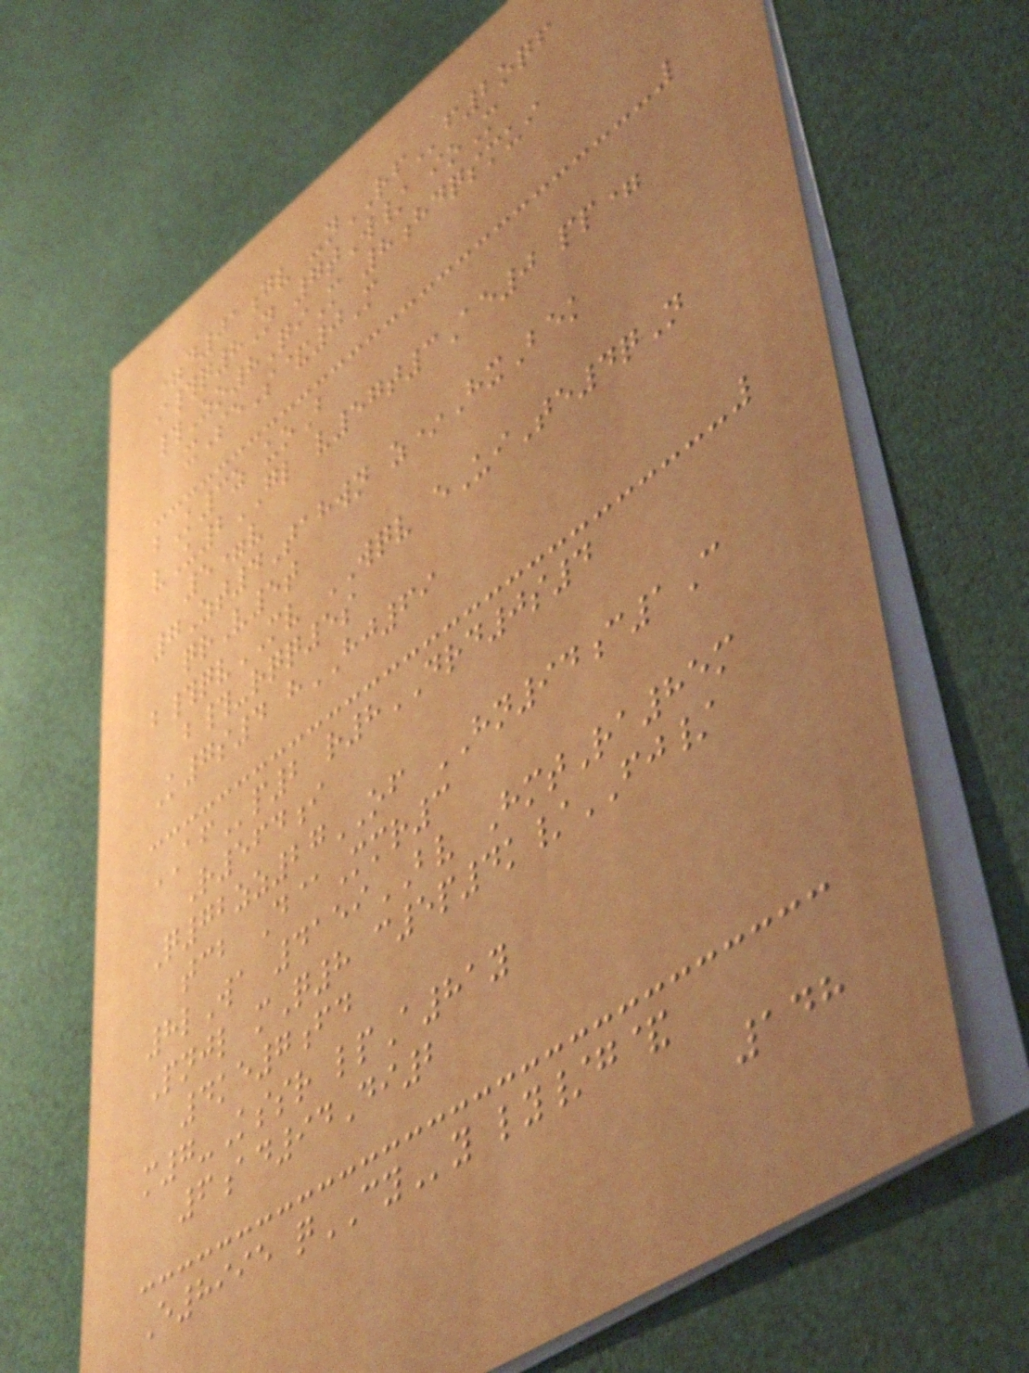=d01gv -nRFf2oqf
i#q8N 7tW/ ioM
#Zo8QiM 8hdqsmui
xSeS&0M
bK3z uoB
vU2GL v57t3Ae0 pp=
5=v
7Zt4Tahwn z*HxBek
qrV5t
b#qvMV WQV eUiTe4qN
b#-rqq5s
K7s4 hHJ69
AFp2 r8DRD0s4
R564i
Q72zz27OF HN94c1C
tcb D@Mmr3
8lWa 4159BV HmtRa85m
Pnjl mQ8 c5p4k/FJ/
4ke7fd
m7-Kssr lpA81y
6ad94Di2
E8995 qCYy ly/g&
148
